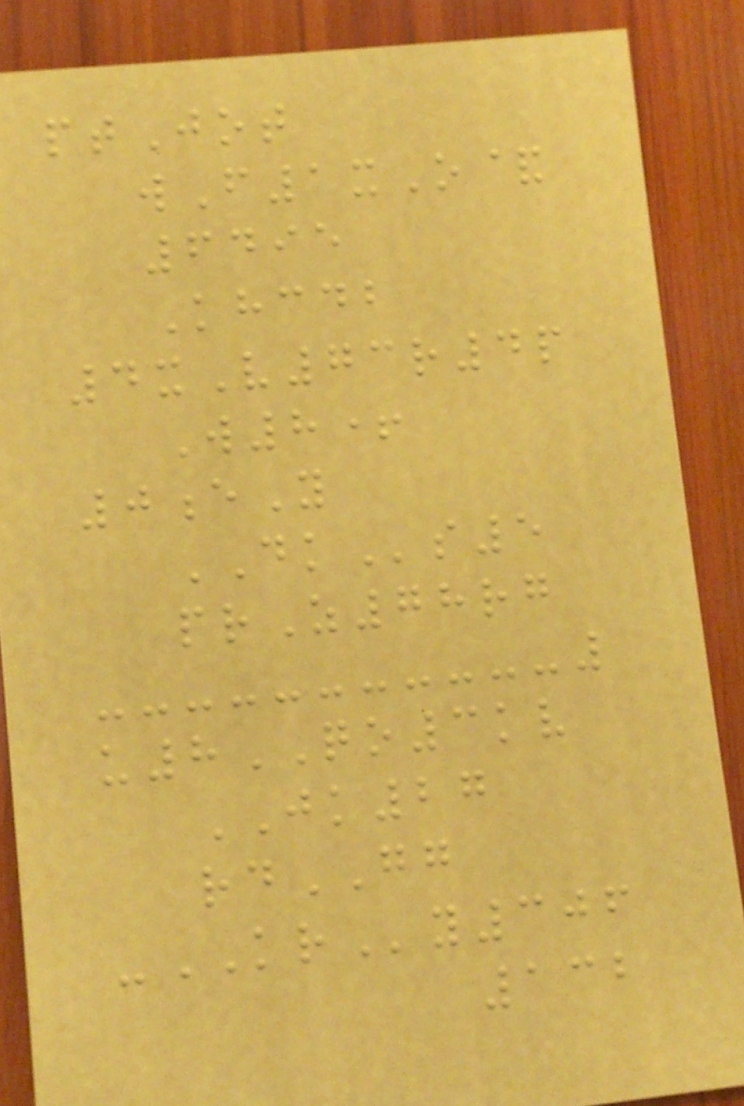ptJot
wF1xO&
6495
Khcdb
4xV73r4p
W8+
0eY
DKs5
prZ78rg
u8QO3kv
JK27
rdGG
-KRy306
132
